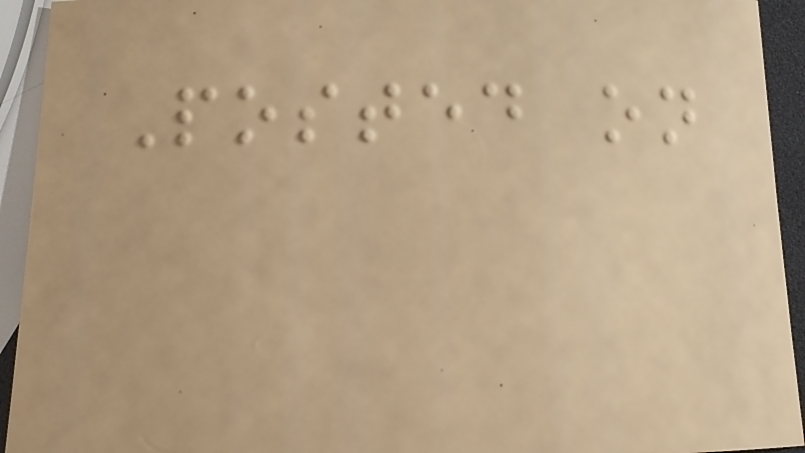Posted on
